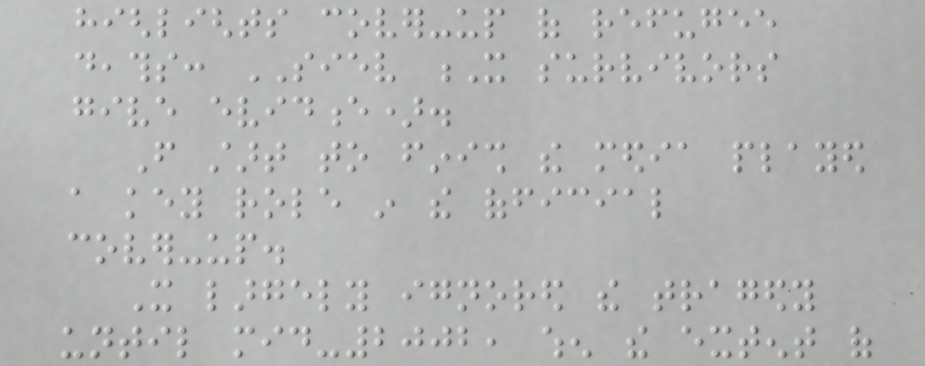highlights cover-up of refugee
deaths: SIEV X survivors
give evidence).
From start to finish the media played
a key role in the official
cover-up.
It largely ignored the tragedy
until mid-2002, when the extent of
